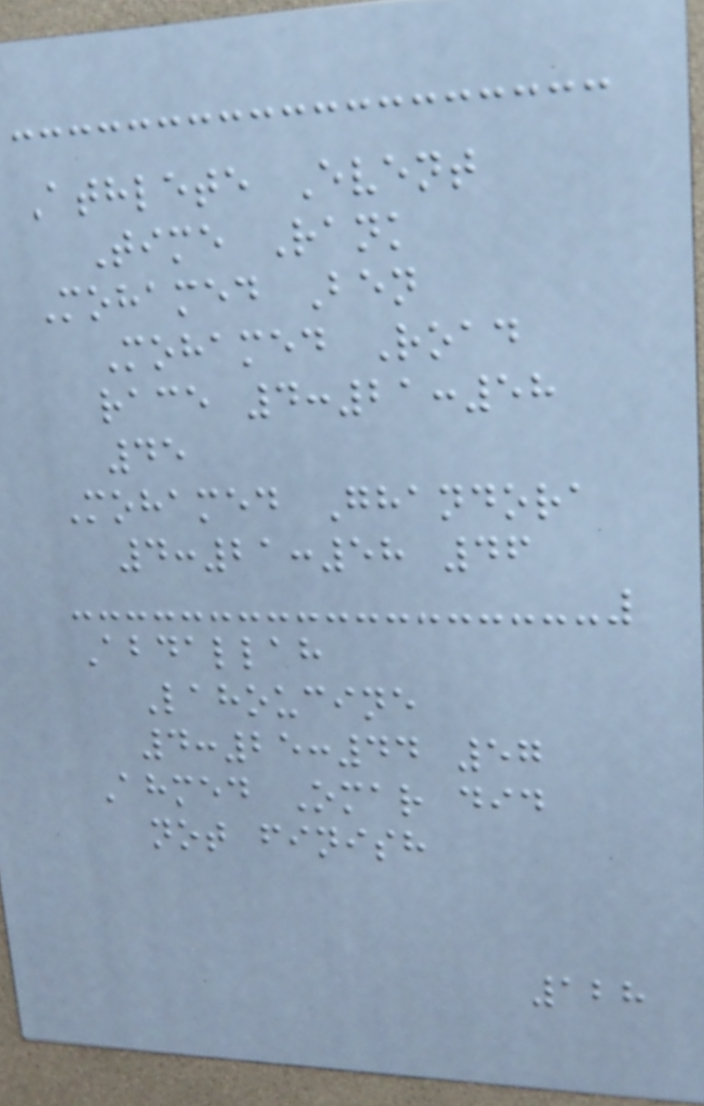Athlete Event
Time Rank
Mohamed Ben
Mohamed Road
race 4:21:58
45
Mohamed Ghandora
4:21:58 46
Abdallah
Lahoucine
4:25:44 57
Ahmed Omar did
not finish
128
